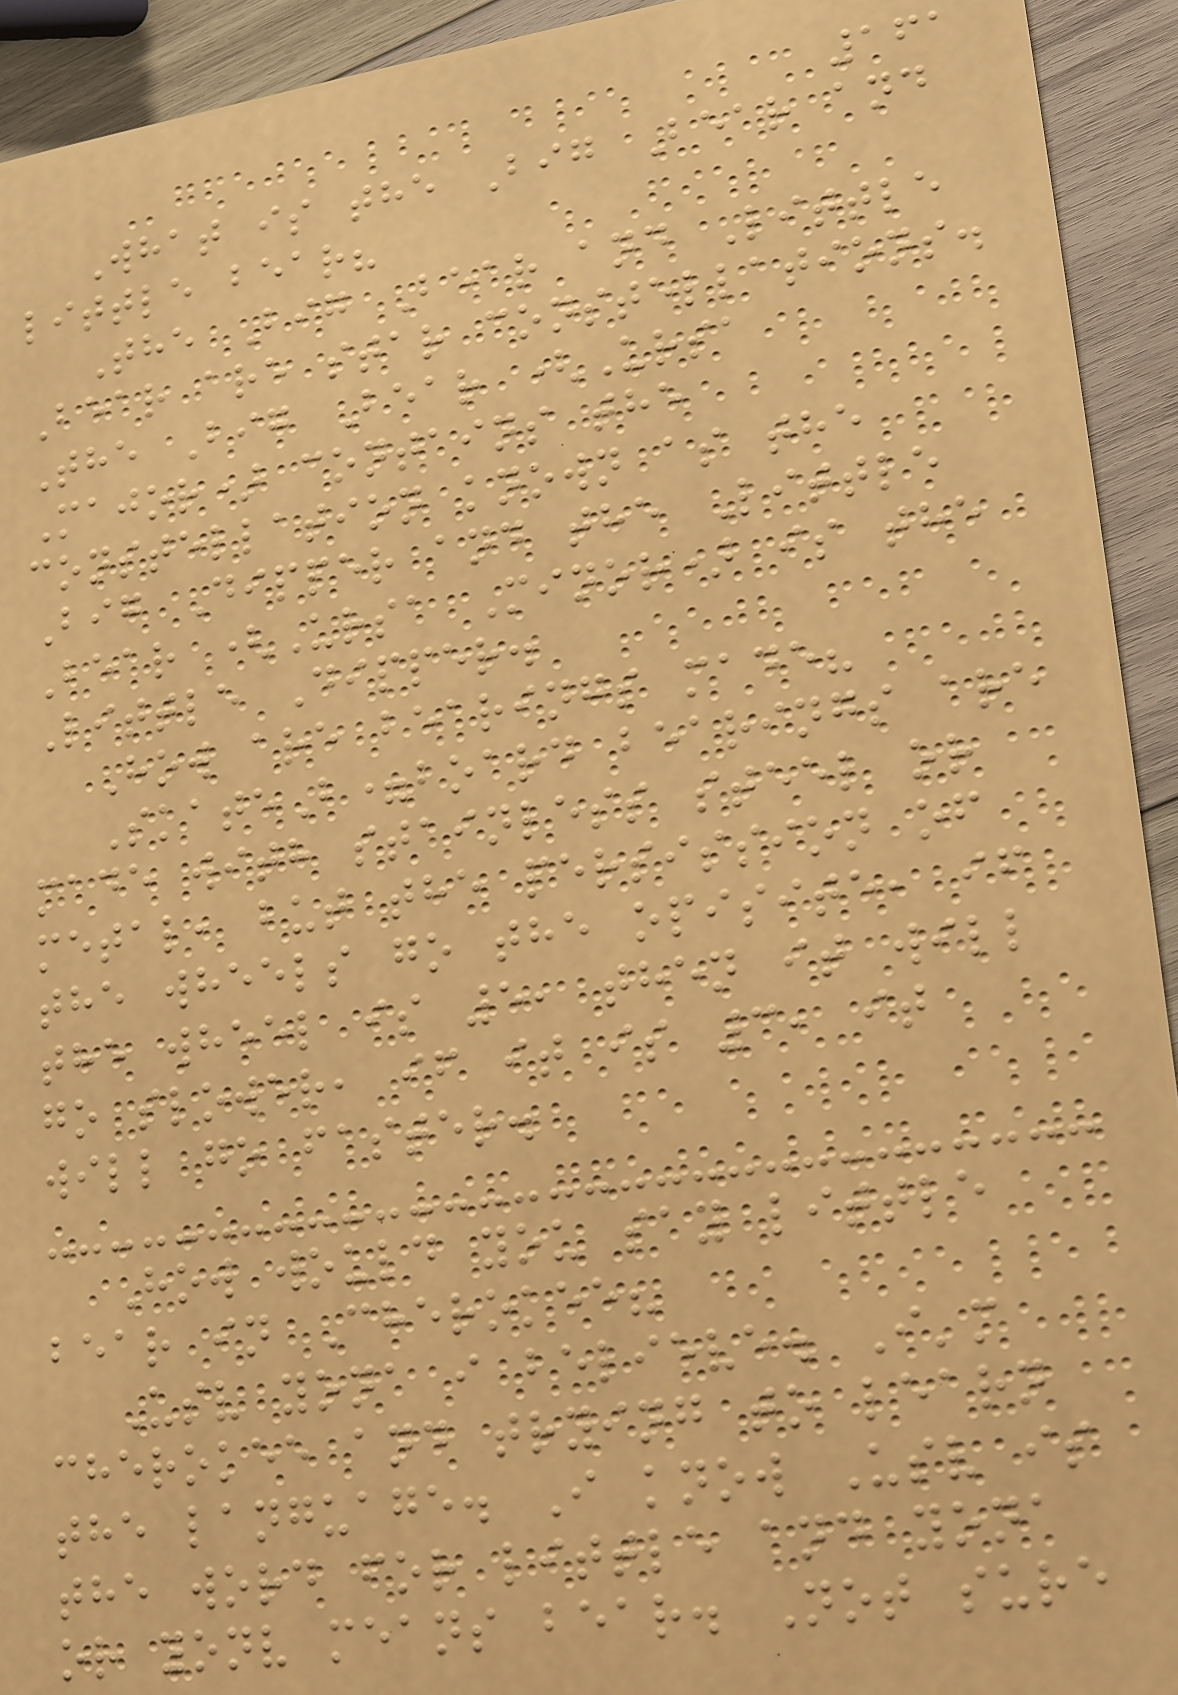161
What is the Big Bear and
little bear?
The Big Bear and Little
Bear are star constellations.
The Big Bear (Ursa
Major) contains the
constellation known as the
Big Dipper and the Little
Bear (Ursa Minor) is the
Little Dipper.
How are bearings made?
SkateB=board bearings are
made with stainless steel or
metal, but the persission of
the wheels go the opisite, if
the wheel is 5, then it will
go slower, if it is 3, it
will go faster.
How would you say little
bear in Cherokee?
Usv yona i believe. I'm
cherokee and trying to learn
the language. I know Usv is
the word for little and yona
or yonv means bear. Not sure
